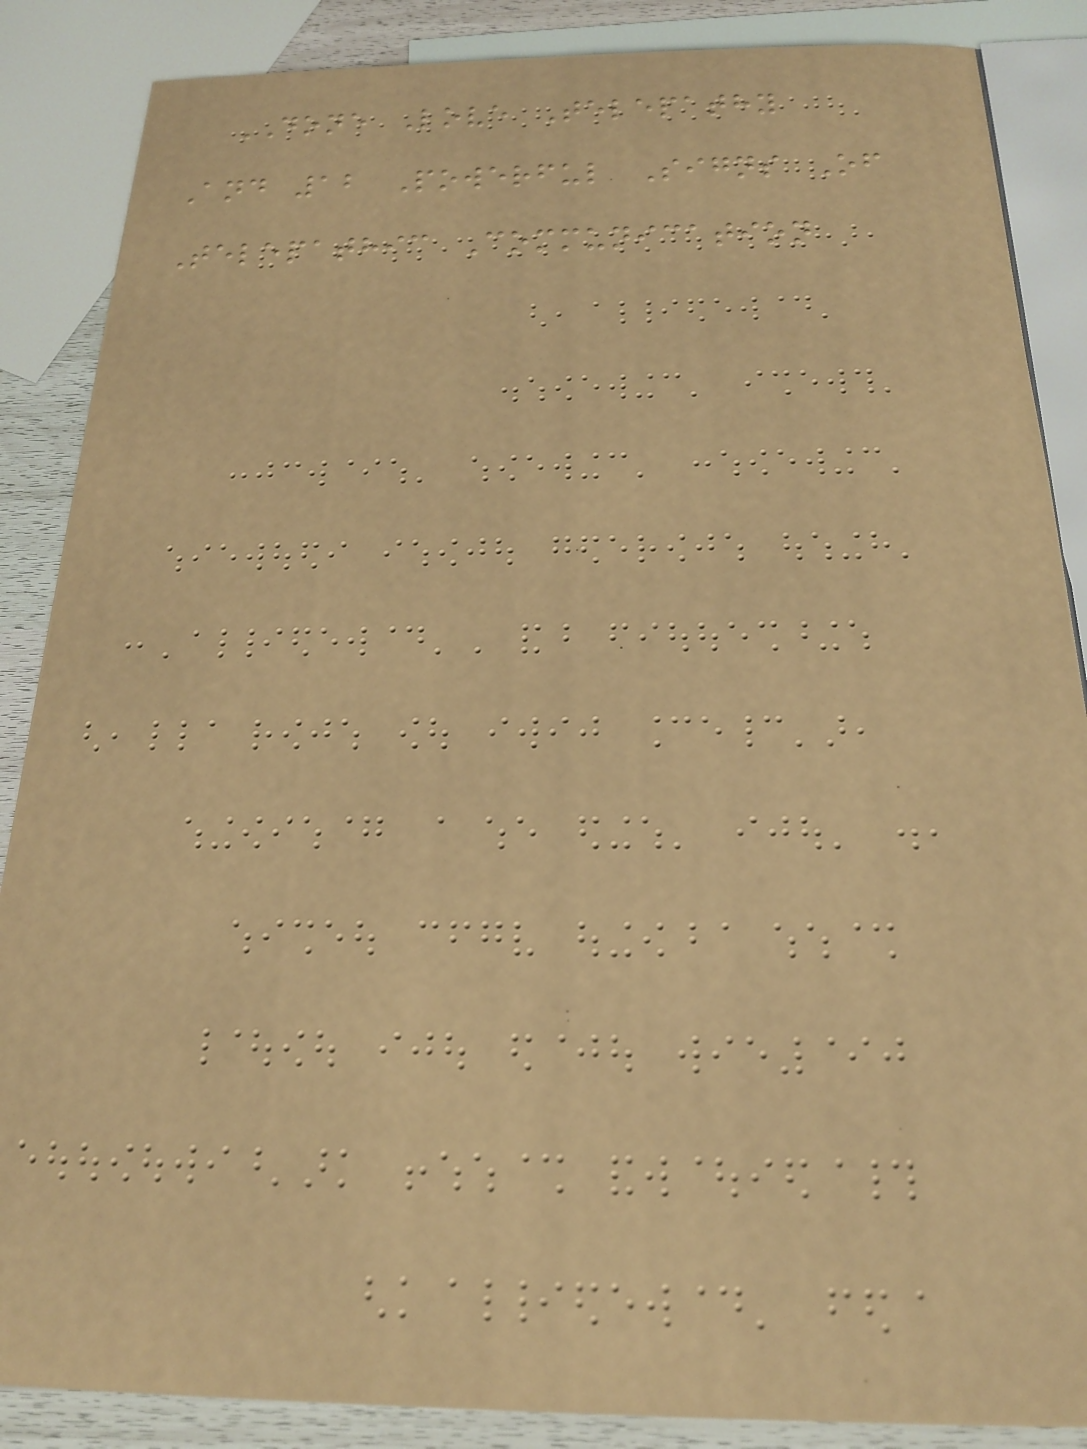DONE Love Telepathy
And 12 Powerful Signs Of
Telepathic Communication
